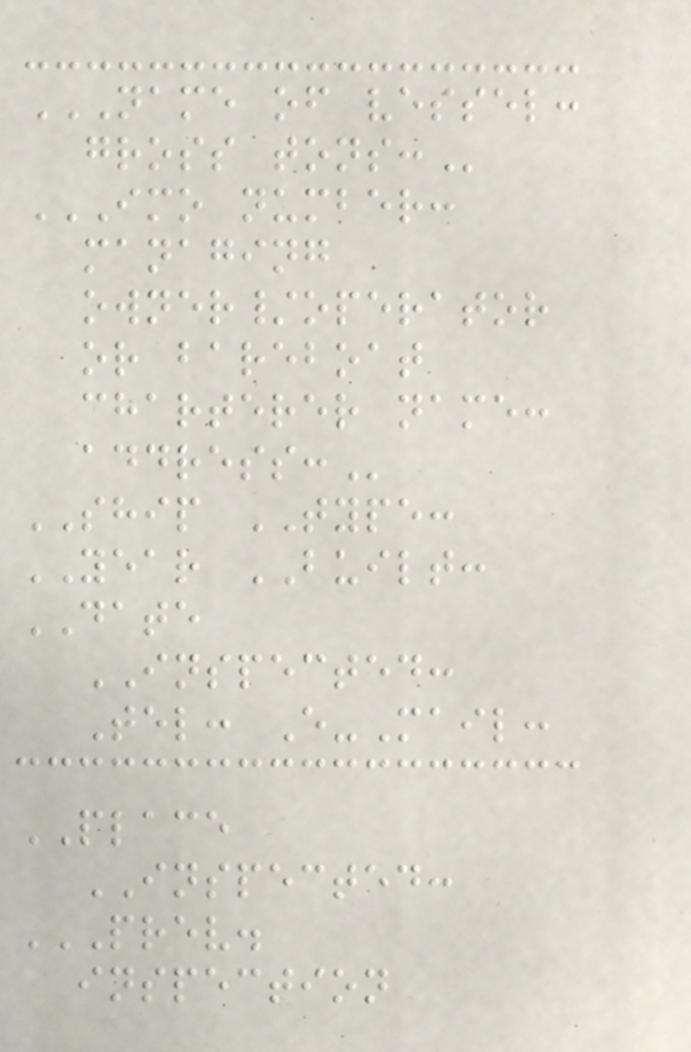NAME OF VESSEL:
GROSS TONS:
IMO NUMBER:
MANAGING
OWNER/OPERATOR
OR BAREBOAT
CHARTERER NAME:
ADDRESS:
SHIP TYPE:
YEAR BUILT:
DATE
INSPECTED:
Tel: E-Mail:
PLACE
INSPECTED:
PREV.
INSPECTION
